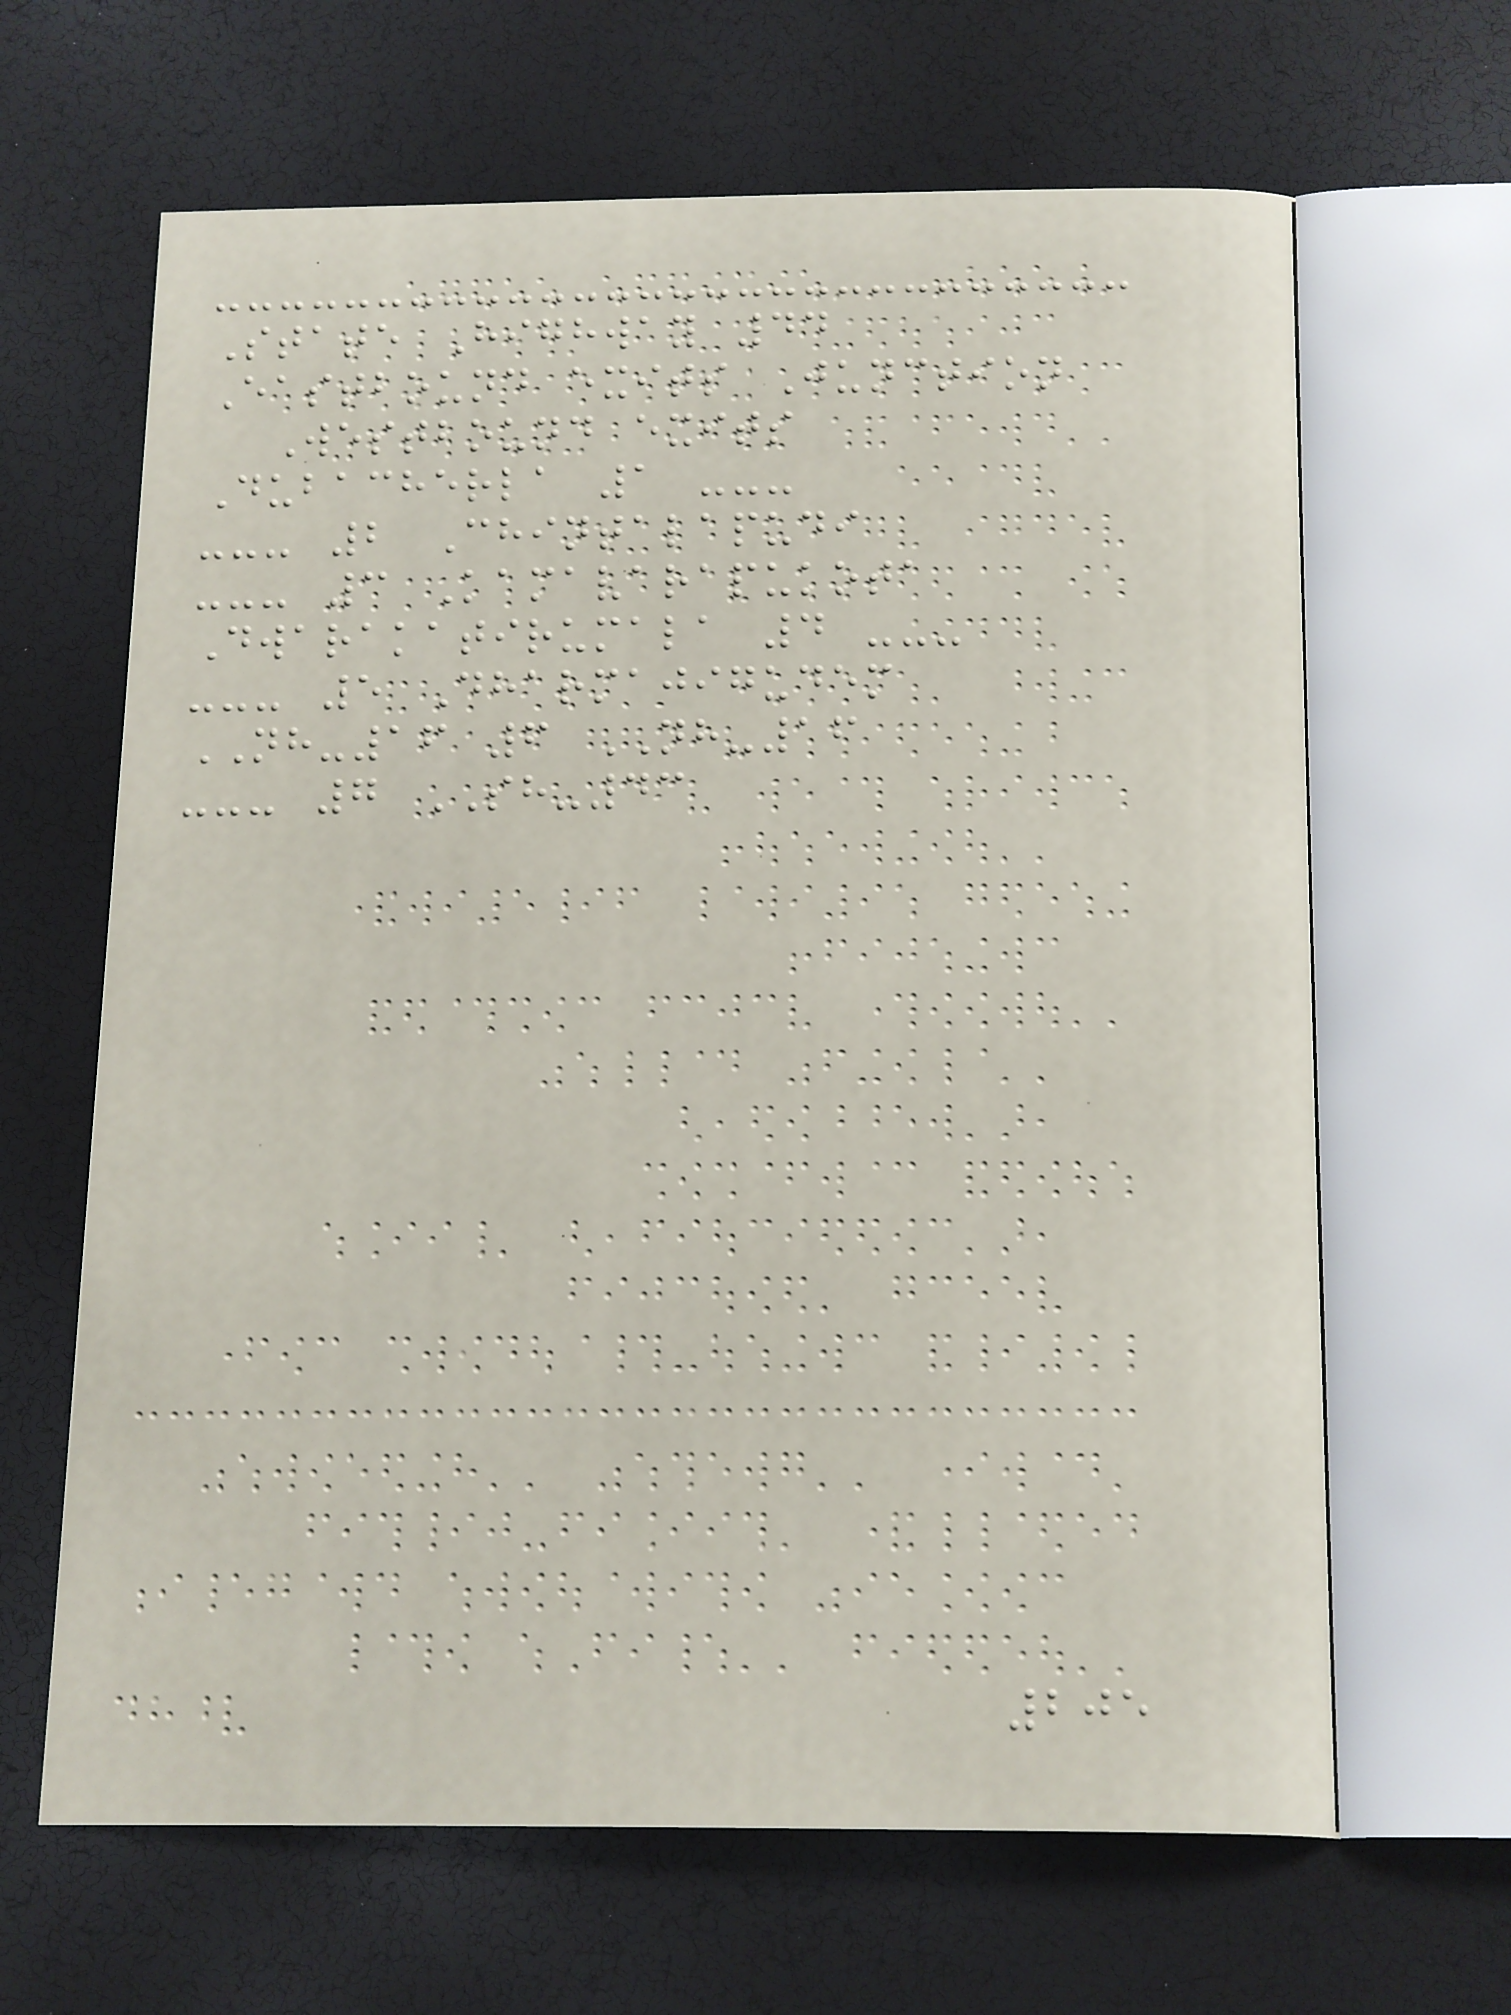State Highway 44
Eastbound exits Junction
Westbound exits
Dubacherla 1 ---
--- 2 Chintalapudi
--- 3 Kamavarapukota
Dwarakatirumala 4 ---
--- 5 Dharmajigudem
NH-16 6 NH-16
--- 7 SH-43
205
